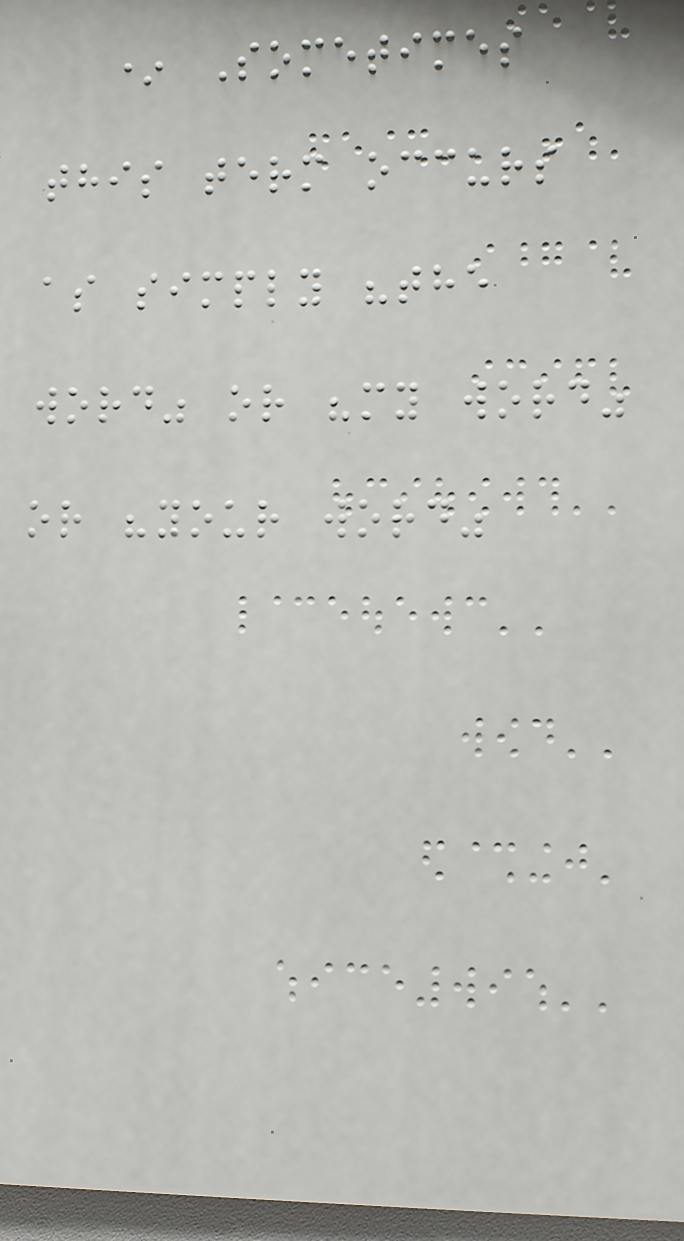* Sometimes
this term occurs
as simply "the
word" or "my word"
or "your word"
